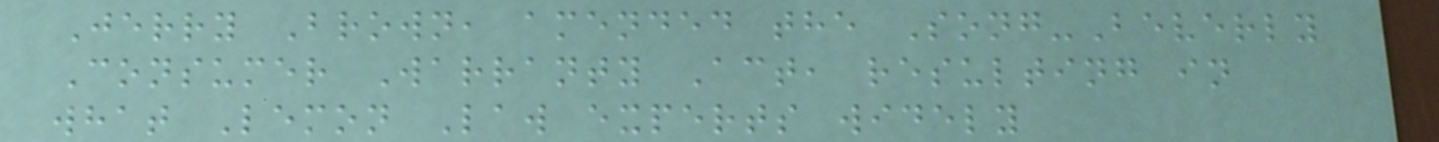Jerry Brown, amended the Song-Beverly
Consumer Warranty Act, resulting in
what Lemon Law experts widely
